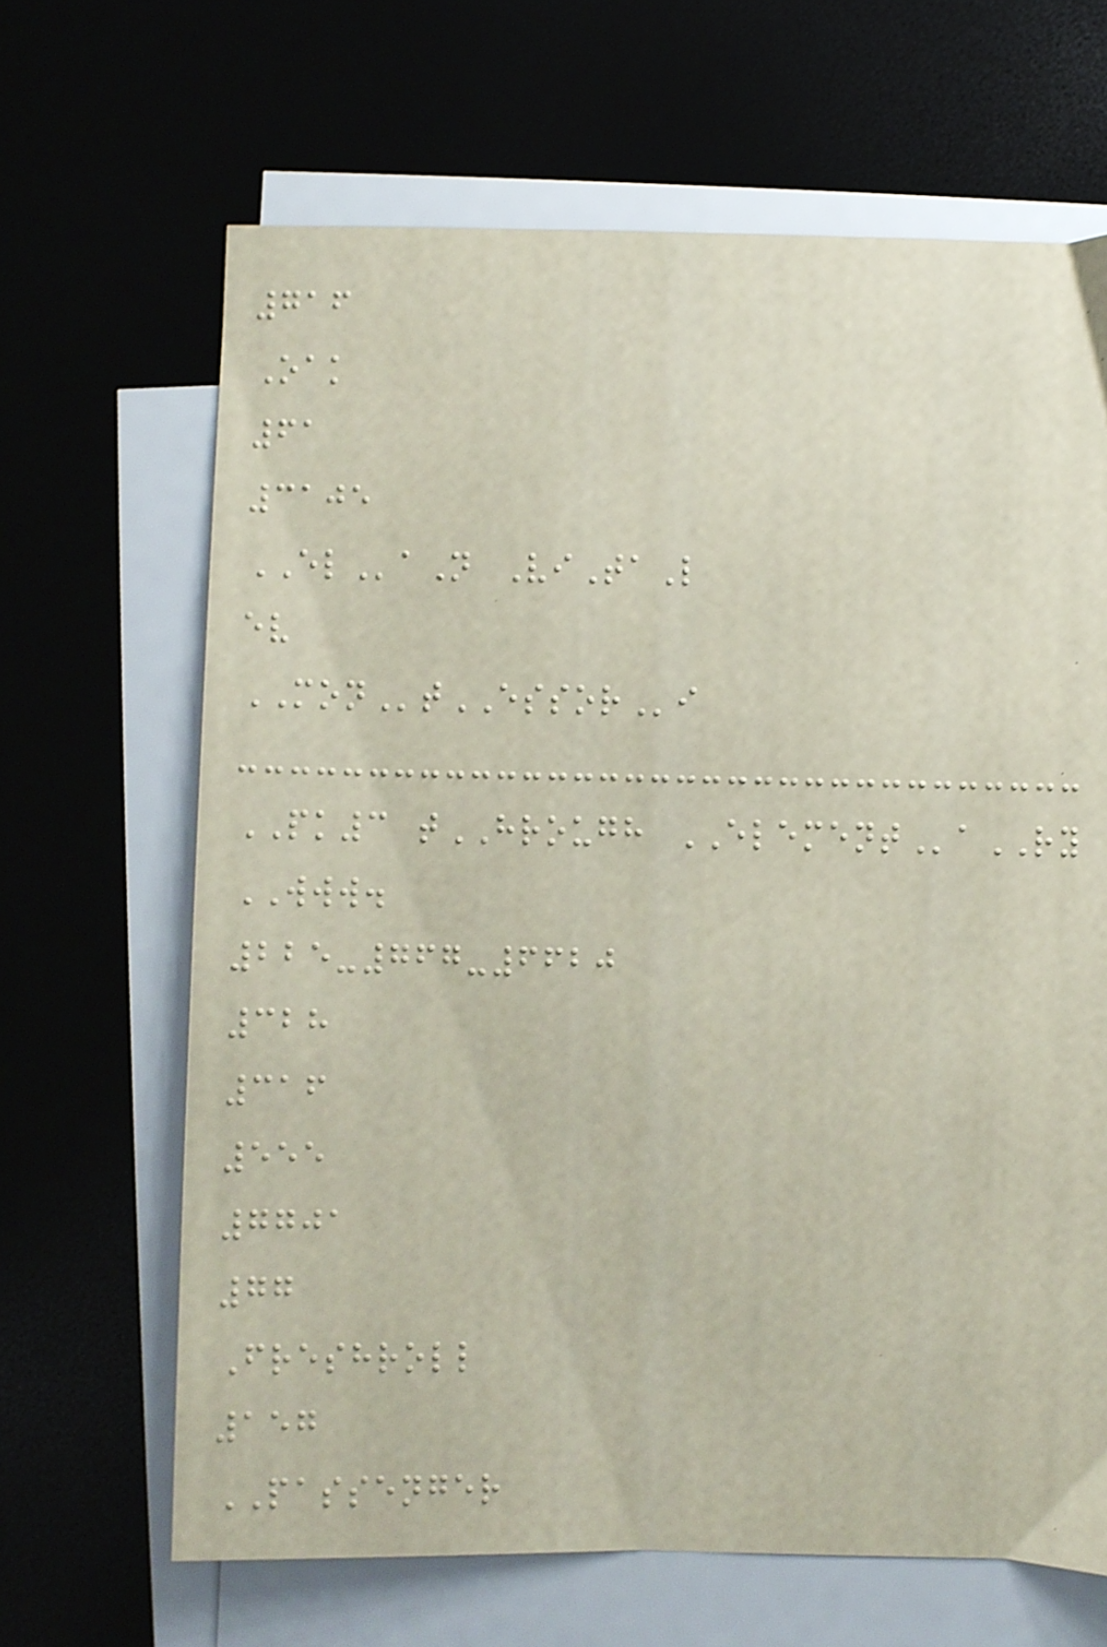716
Oak
61
3105
ELaN ViTaL
ev
MONtESSORi
PK3 tHROUGH ELEMENTaRY
WWW.
225-767-6620
328
316
555
7701
77
Freshroll
157
PASSENGER
